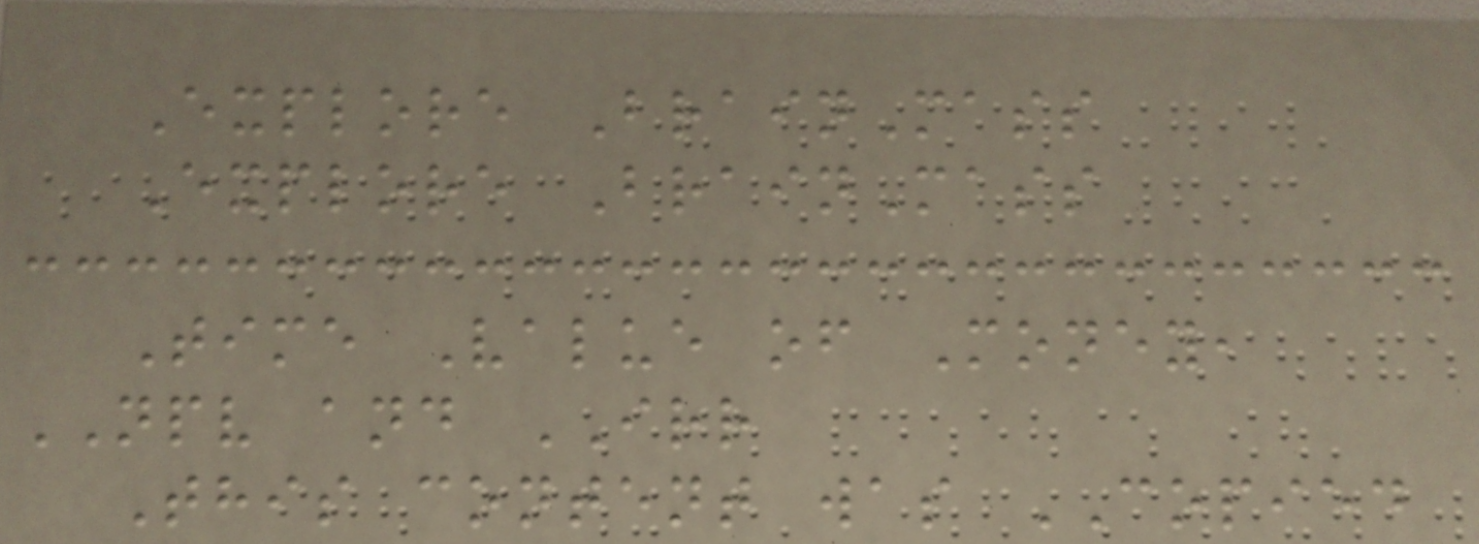Explore BrainMass
Explore BrainMass
Time Value of Money,
NPV and IRR
This content was COPIED
